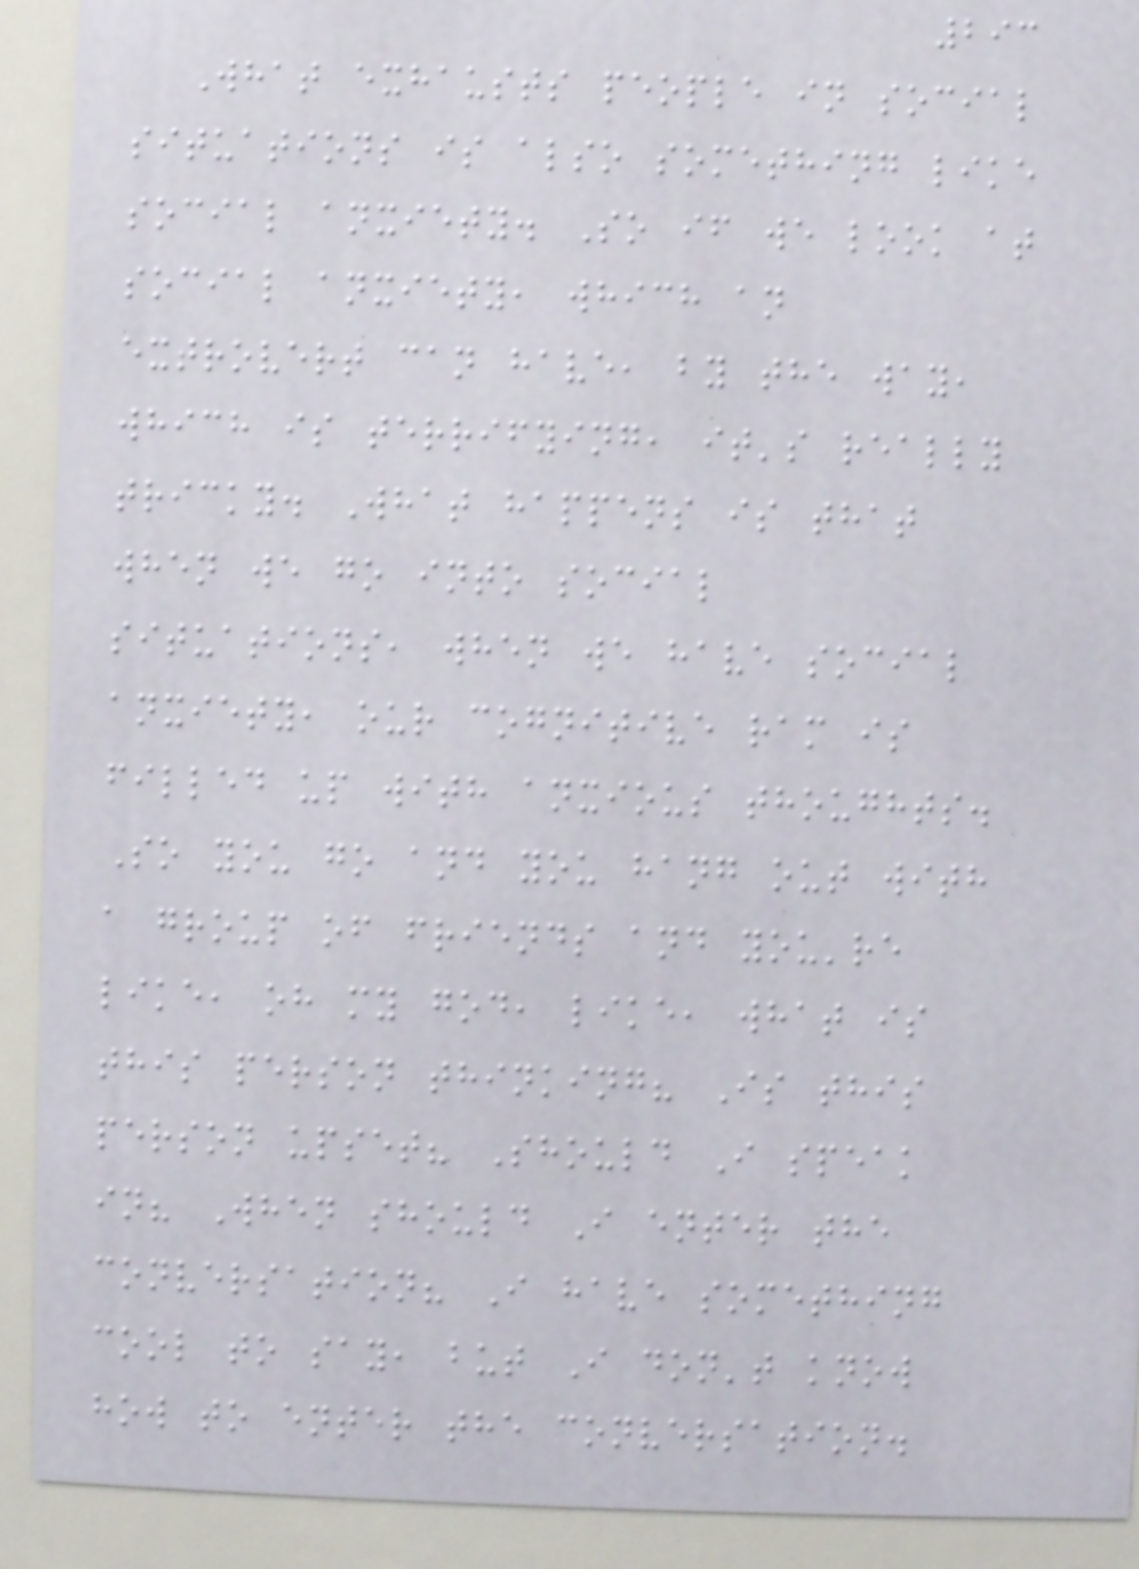293
What exhausts people in social
situations is also something like
social anxiety. So if we look at
social anxiety, which an
extrovert can have, by the way,
which is terrifying, it's really
tricky. What happens is that
when we go into social
situations, when we have social
anxiety, our cognitive ram is
filled up with anxious thoughts.
So you go and you hang out with
a group of friends and you're
like, oh my god, like, what is
this person thinking? Is this
person upset? Should I speak
in? When should I enter the
conversation? I have something
cool to say, but I don't know
how to enter the conversation.
